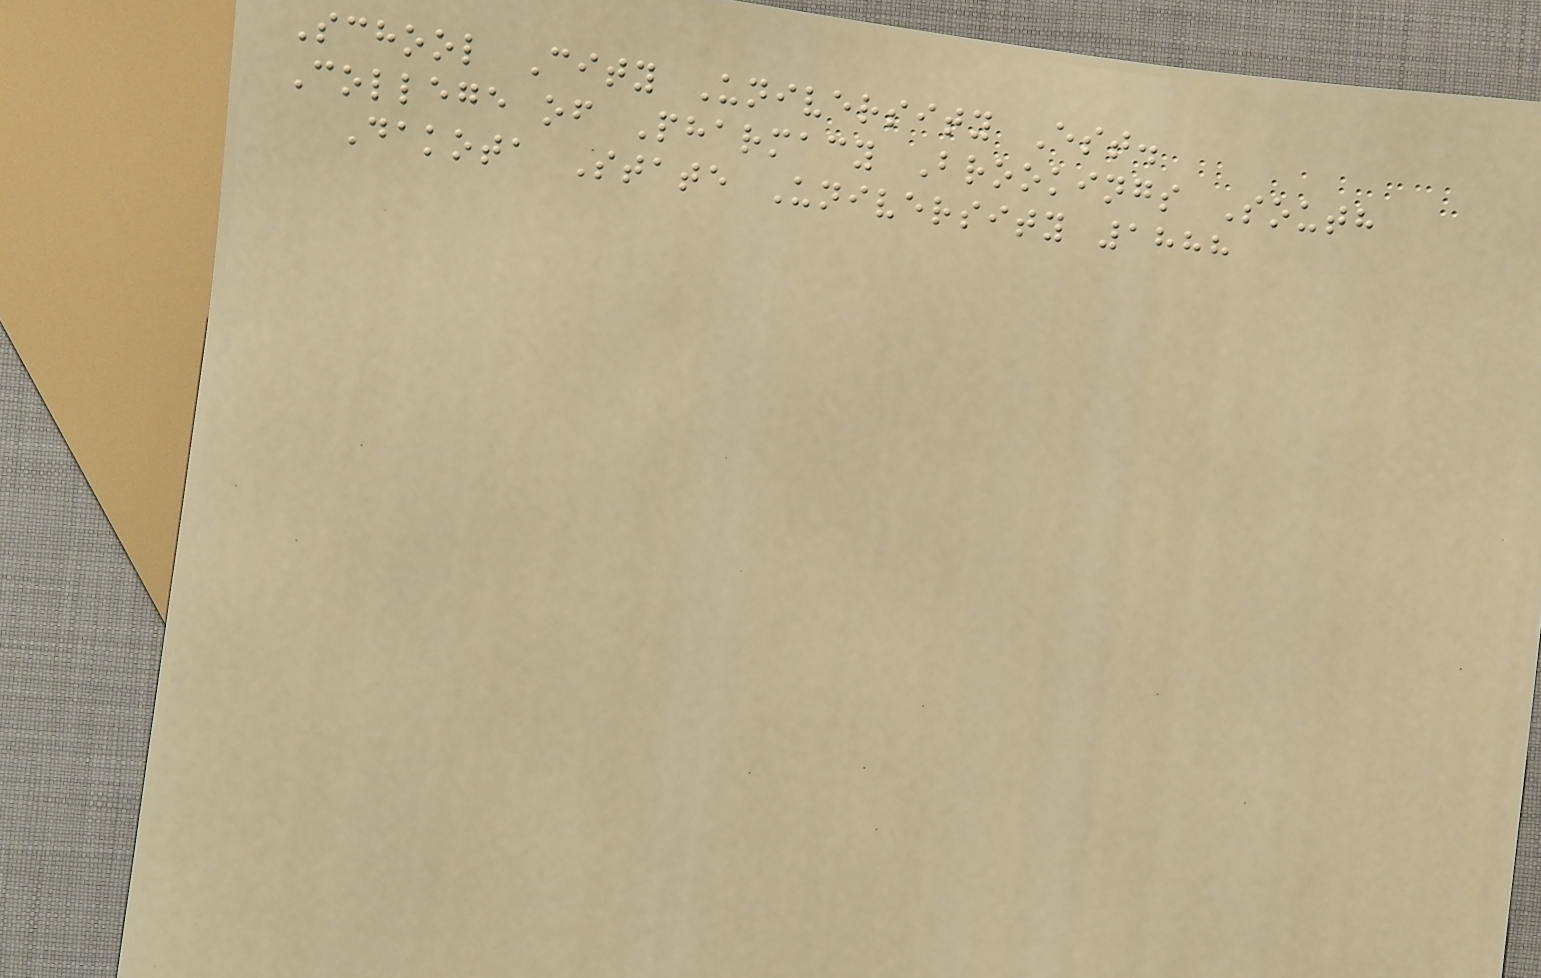School City University Est.
College of Pharmacy Brookings South
Dakota State University 1888
